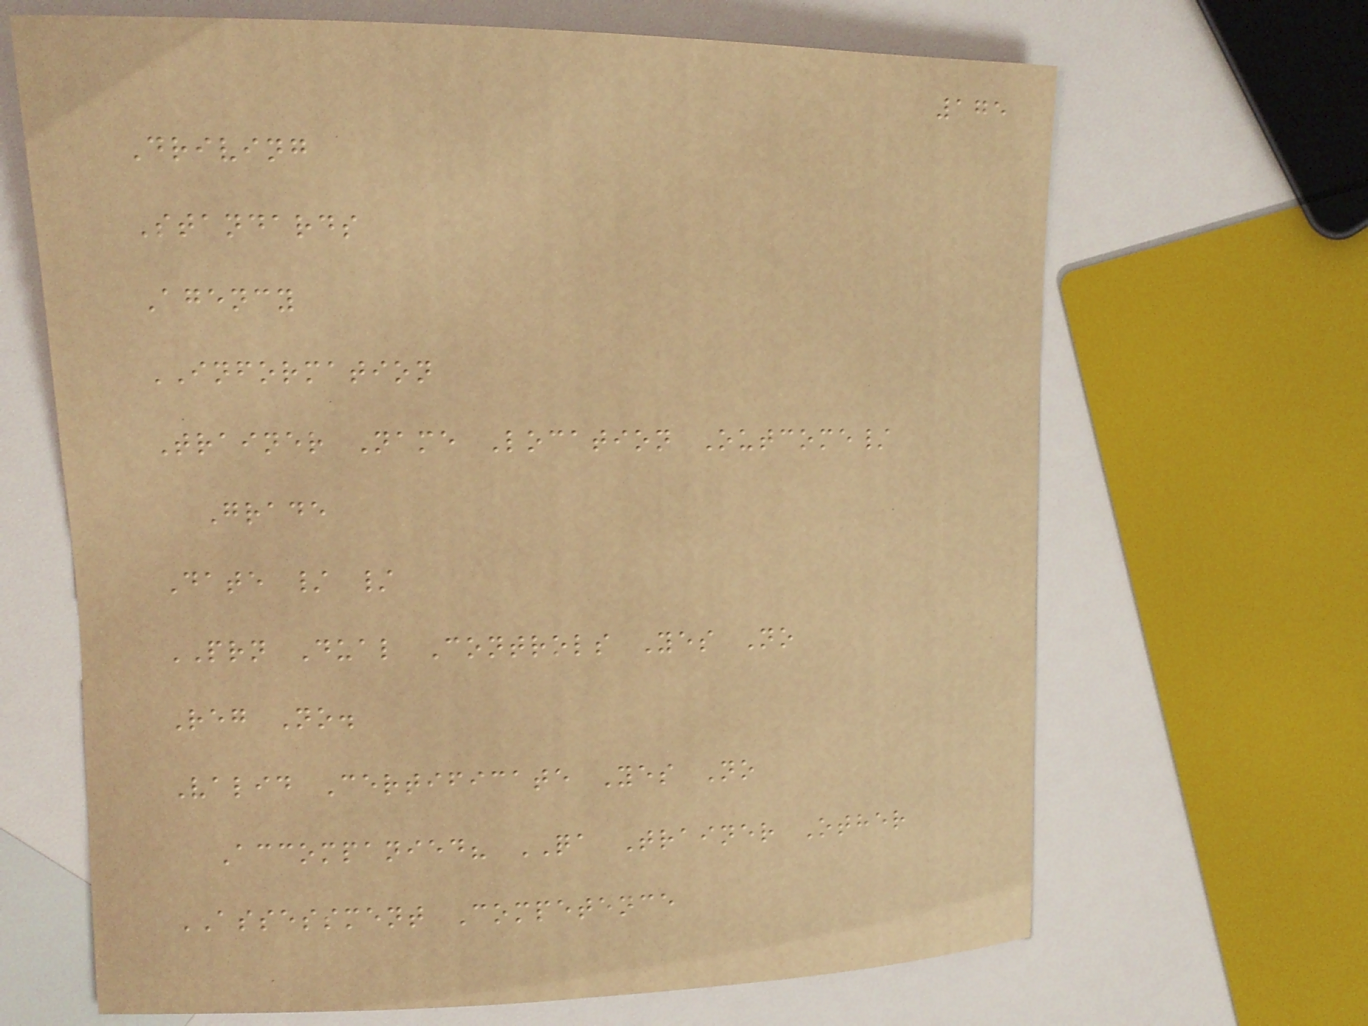175
Driving
Standards
Agency
INFORMATION
Trainer Name Location Outcome/
Grade
Date / /
PRN Dual Controls Yes No
Reg No.
Valid Certificate Yes No
Accompanied? QA Trainer Other
ASSESSMENT Competence
